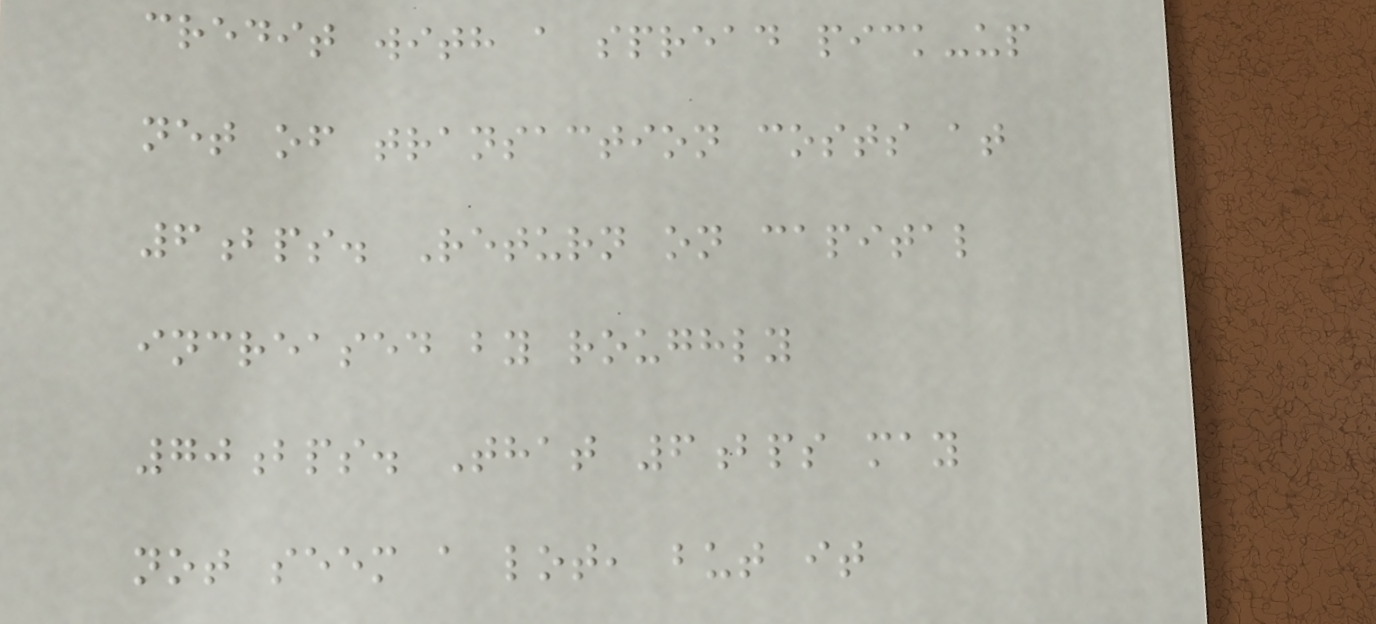credit with a spread pick-up
net of transaction costs at
6bps. Return on capital
increased by roughly
70bps. That 6bps may
not seem a lot, but it
